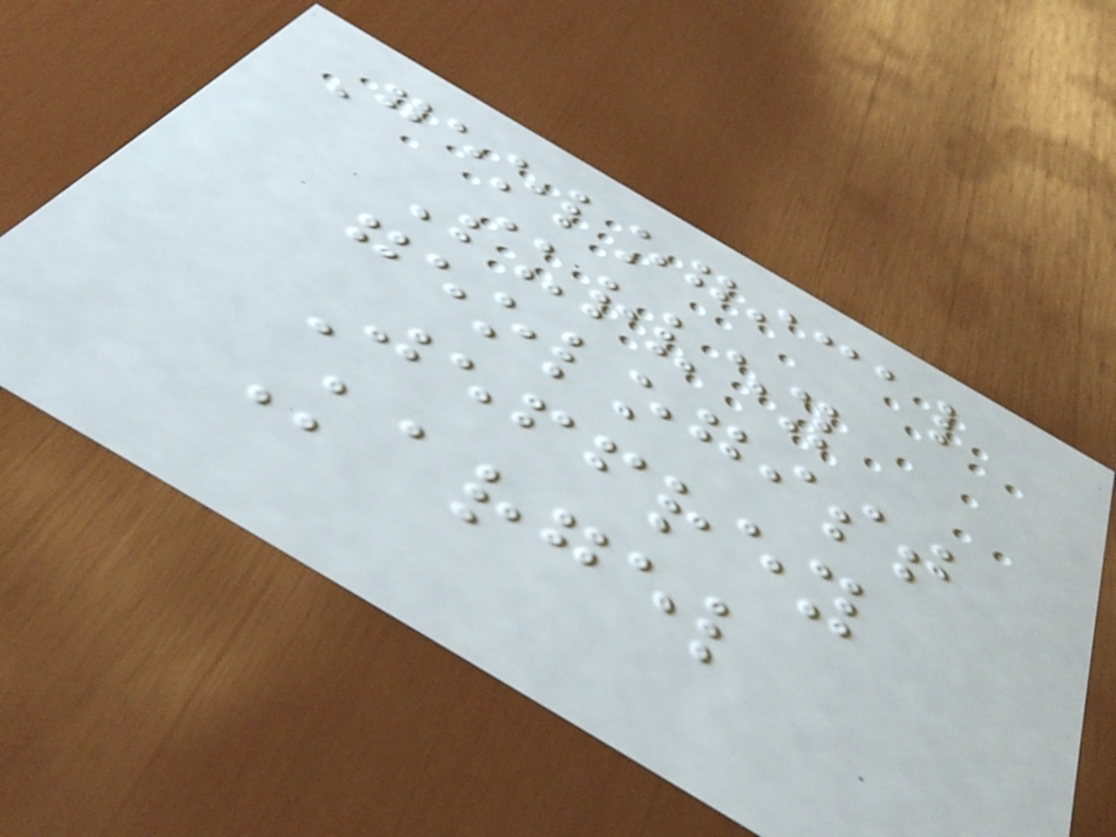Geological
Survey
geologist
Jeffrey
Kargel
